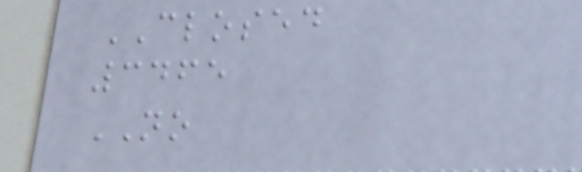CLOSED
3465
NO
